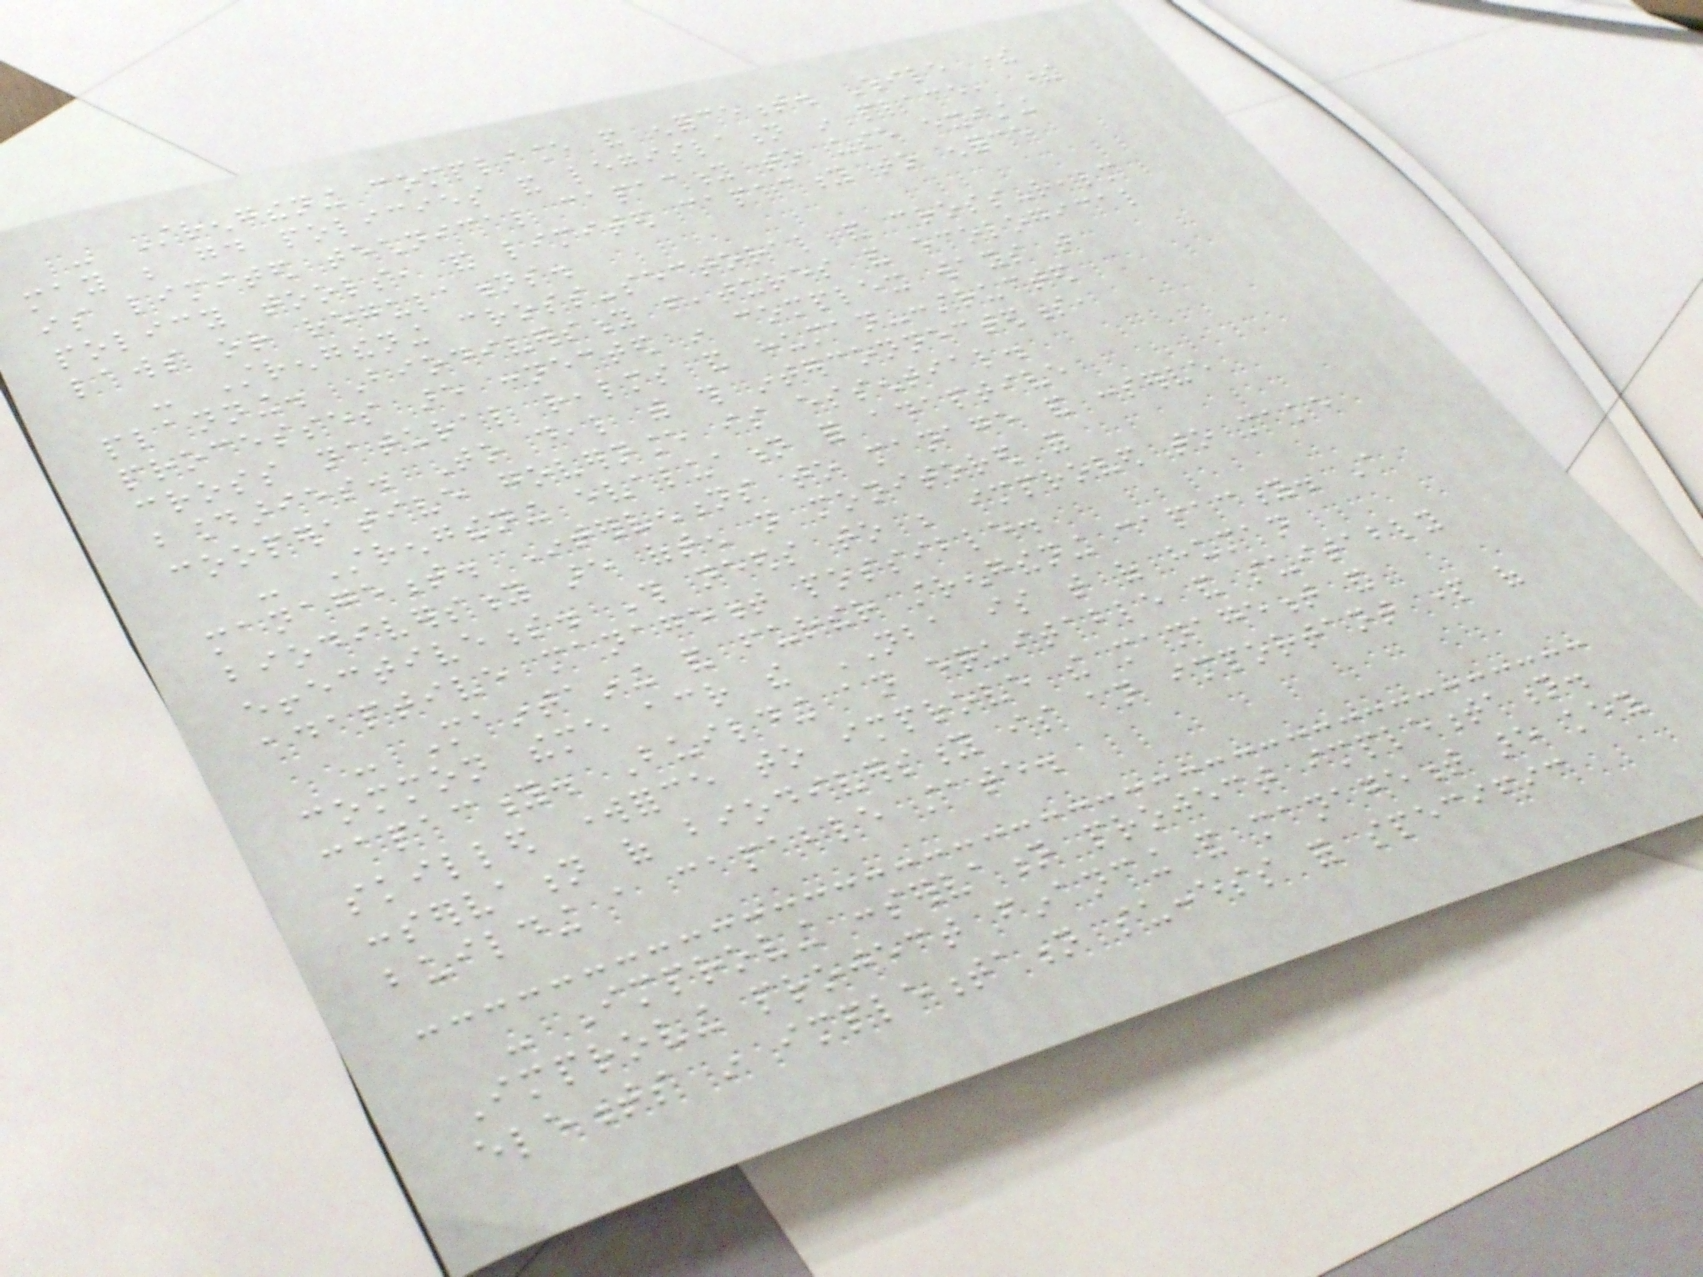- Strengthening compliance and enforcement. While there
may be good policies and legislation in place, there
is limited technical capacity to use existing
policy tools, and limited capacity to enforce
laws or regulations.
- Strengthening cross-sectoral and cross-realm
planning. Biodiversity features and ecological
processes are connected in complex ways that
cross natural realms and human-constructed
boundaries. To deal with this interconnectedness,
cooperative governance is essential.
- Strengthening evaluation for adaptive
management. Interventions to manage and conserve
biodiversity are often not monitored for
effectiveness. This needs to be improved to make
adaptive management possible.
- Maintaining and further strengthening capacity. A
common theme across the NBA is that of human
capacity. Building an equitable and suitably
skilled workforce to improve the management and
conservation of biodiversity is an important part of
building a capable state.
- Improving conservation project implementation.
Improving project financing and management are key
elements in implementation success for specific
